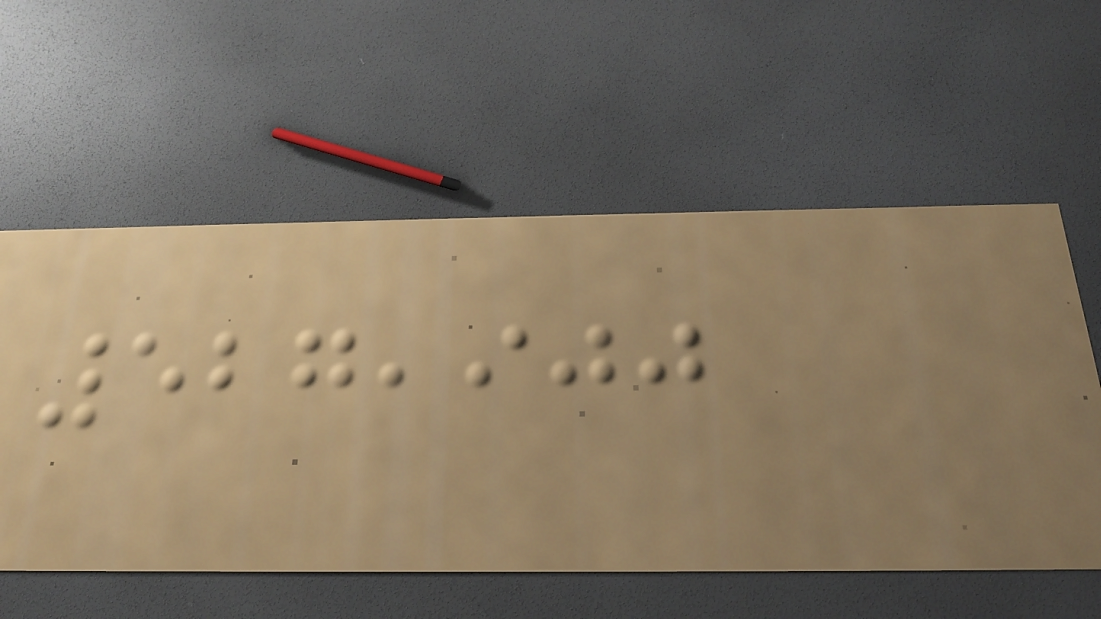527,900
